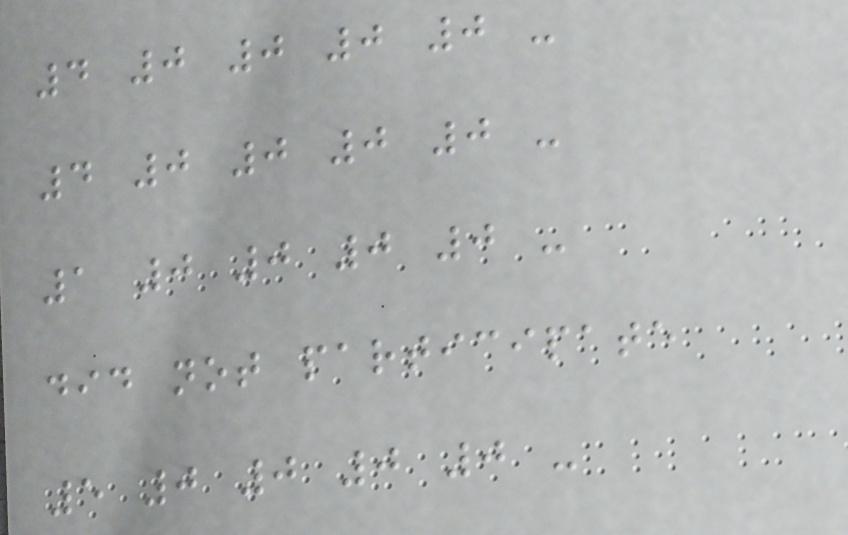4 0 0 0 0 -
4 0 0 0 0 -
1 0 0 0 0 -
did not participate
5 0 0 0 0 -
